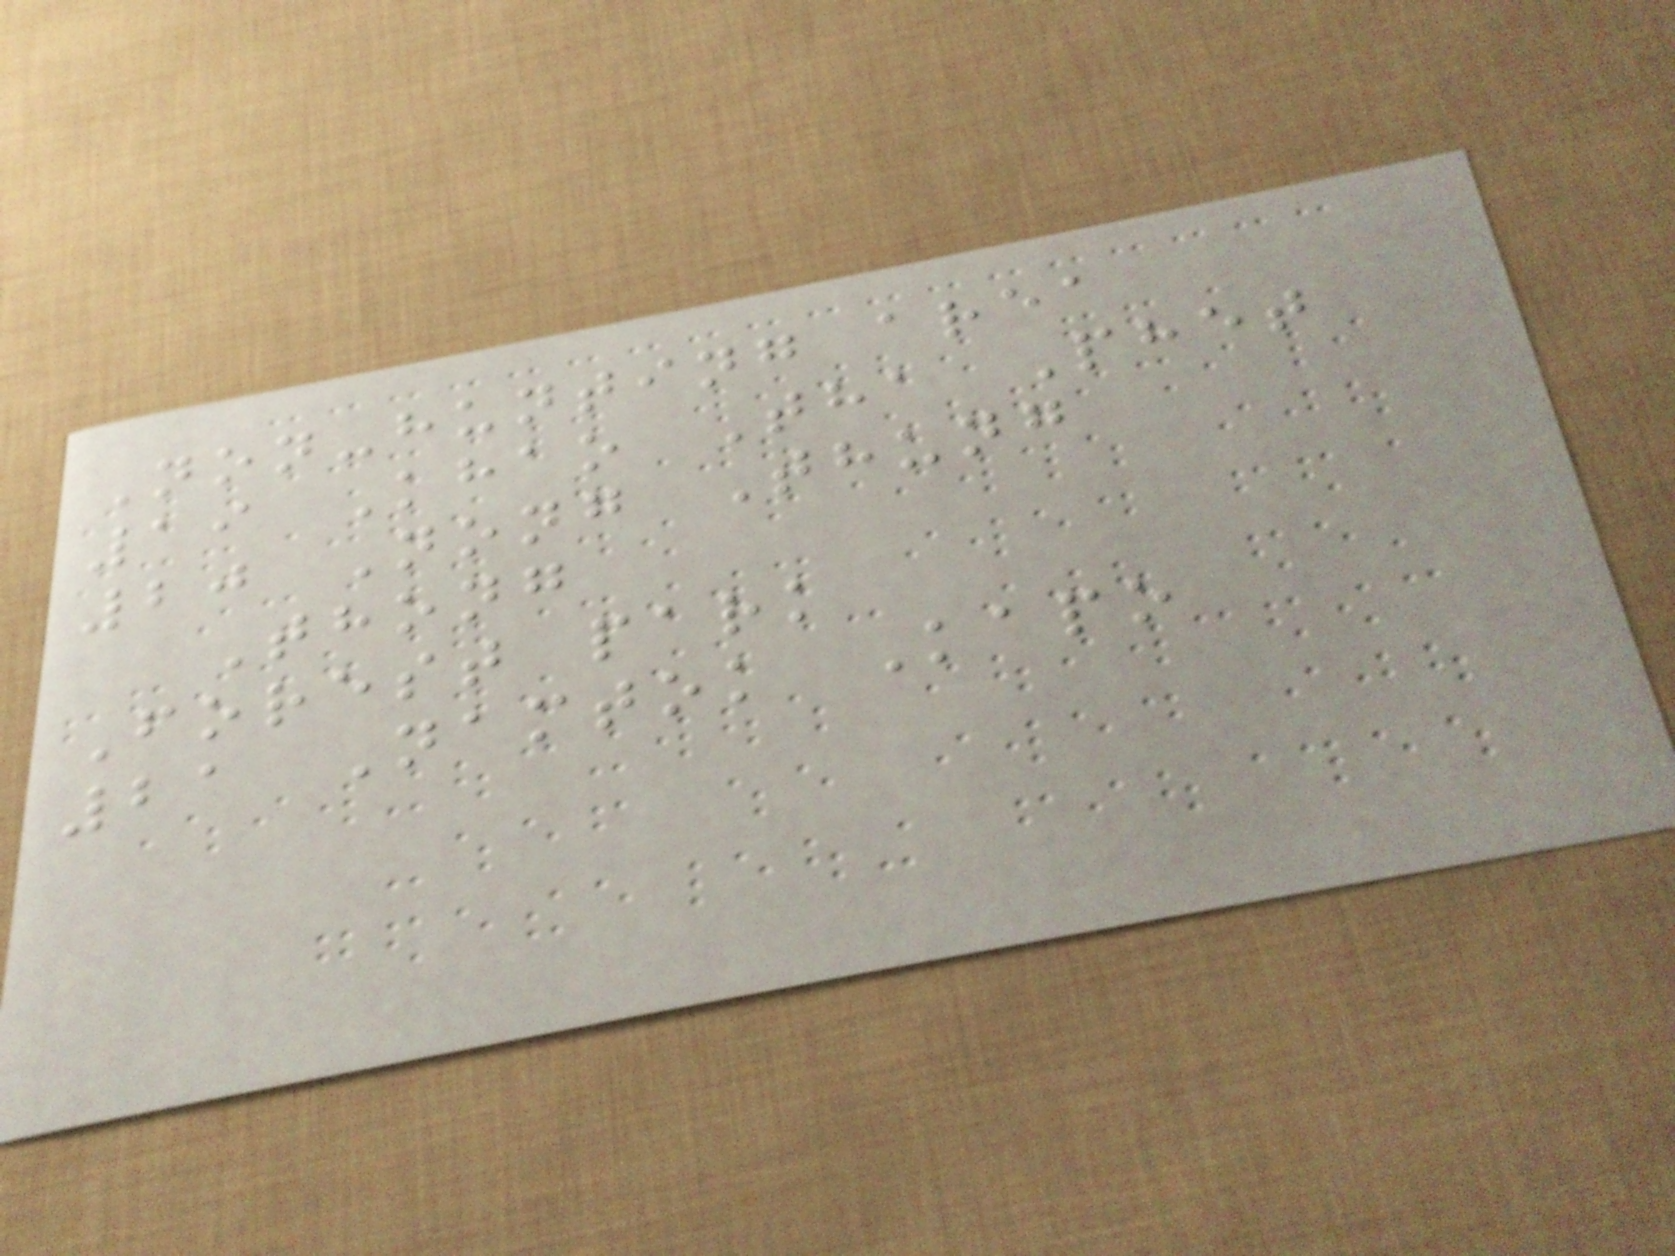Non-hunting area
19 Khao Tha Phet
20 Nong Thung
Thong
Forest park
21 Namtok Kapo
